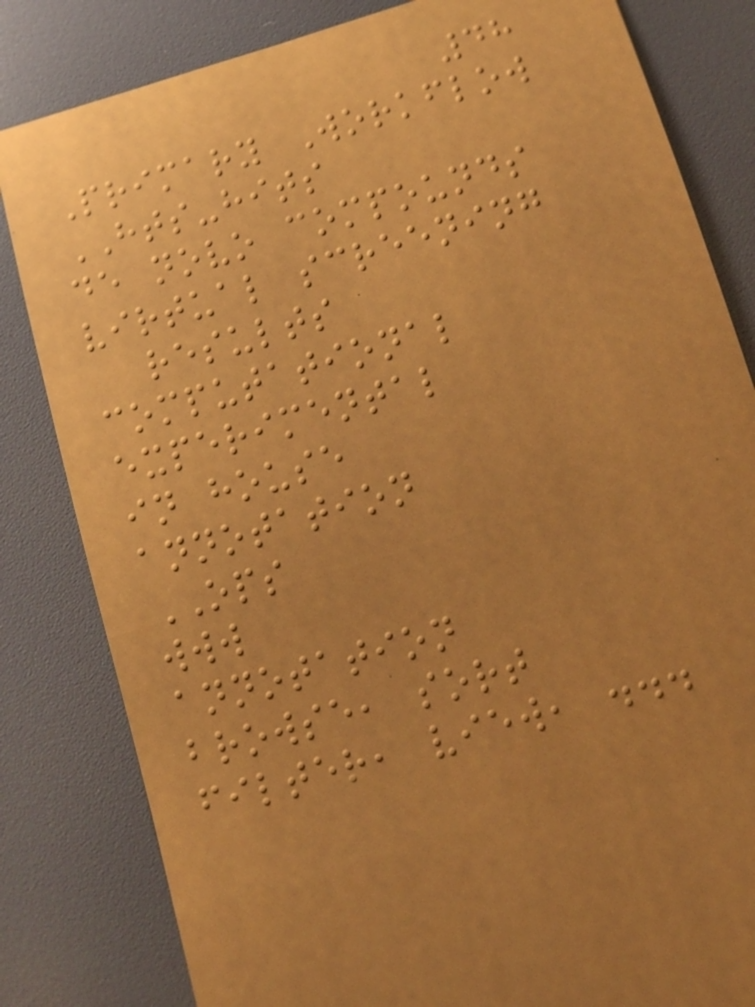48
Primary Workflow
HTS-hits
de novo compounds
virtual screening
results
computational
experimental
in house
annotation
OPS
www
annotation
browse, sort
filter, view, ...
